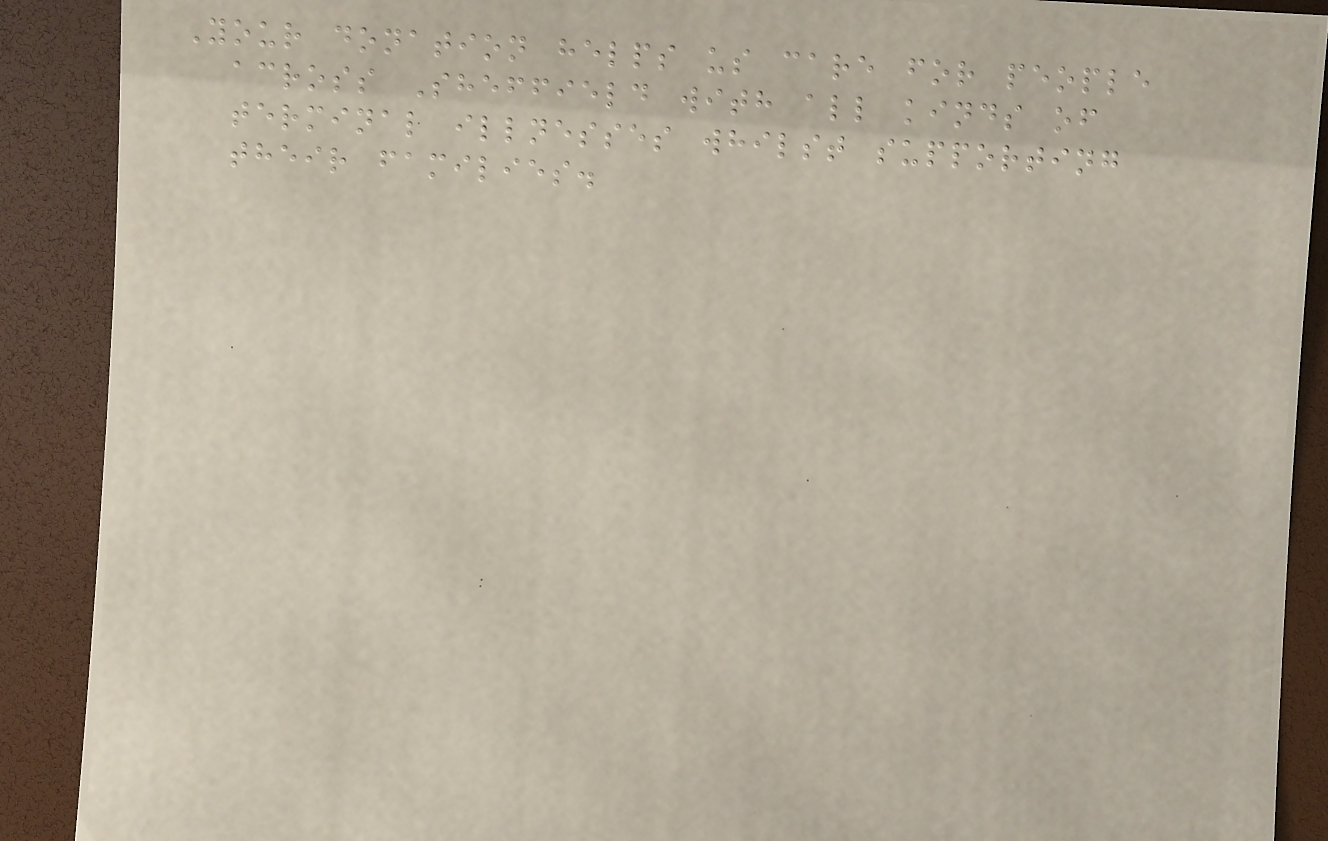Your donation helps us care for people
across Sheffield with all kinds of
terminal illnesses whilst supporting
their families.
